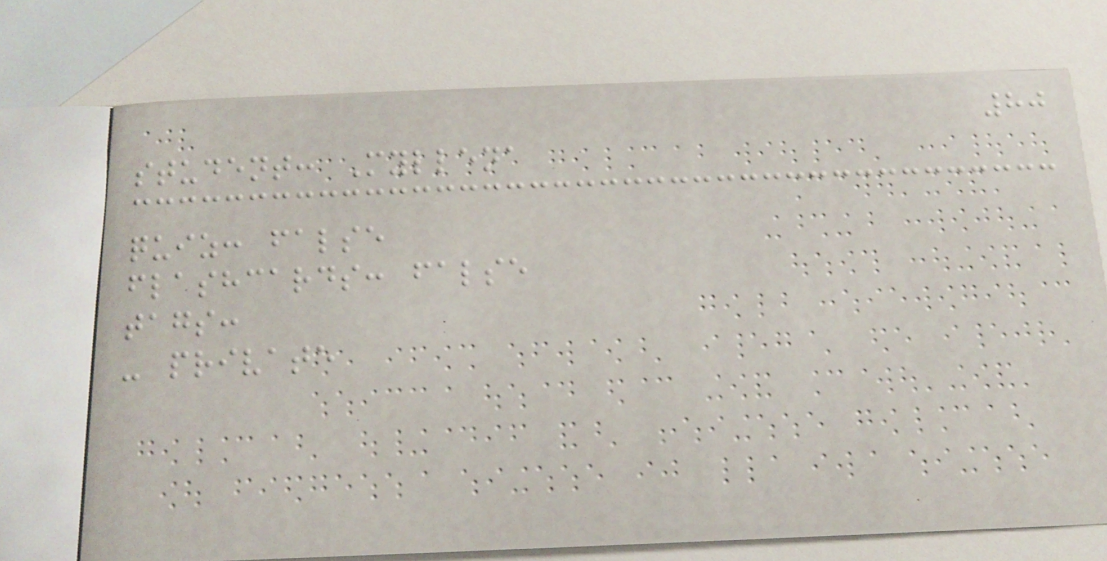80
student: Myllena
quiz: false
flashcards: false
tags:
- private
